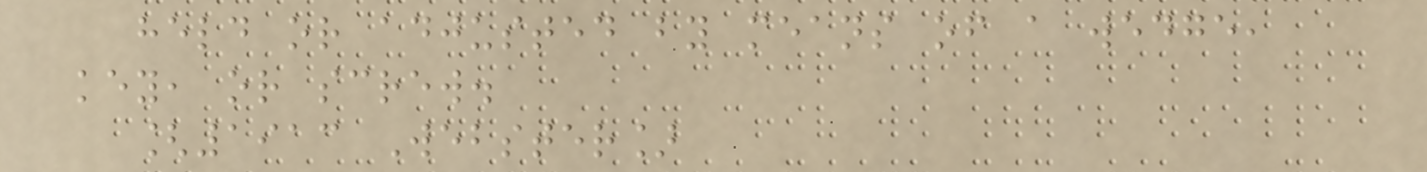held or adjusted by means of a wedge,
key, or screw.
[1913 Webster]
